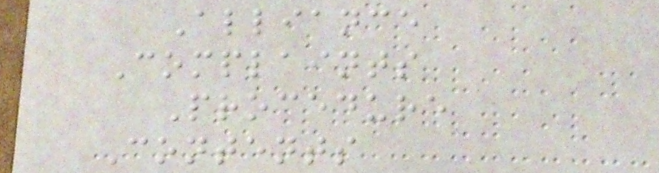Alliance
Complaints
Procedure
Contents
